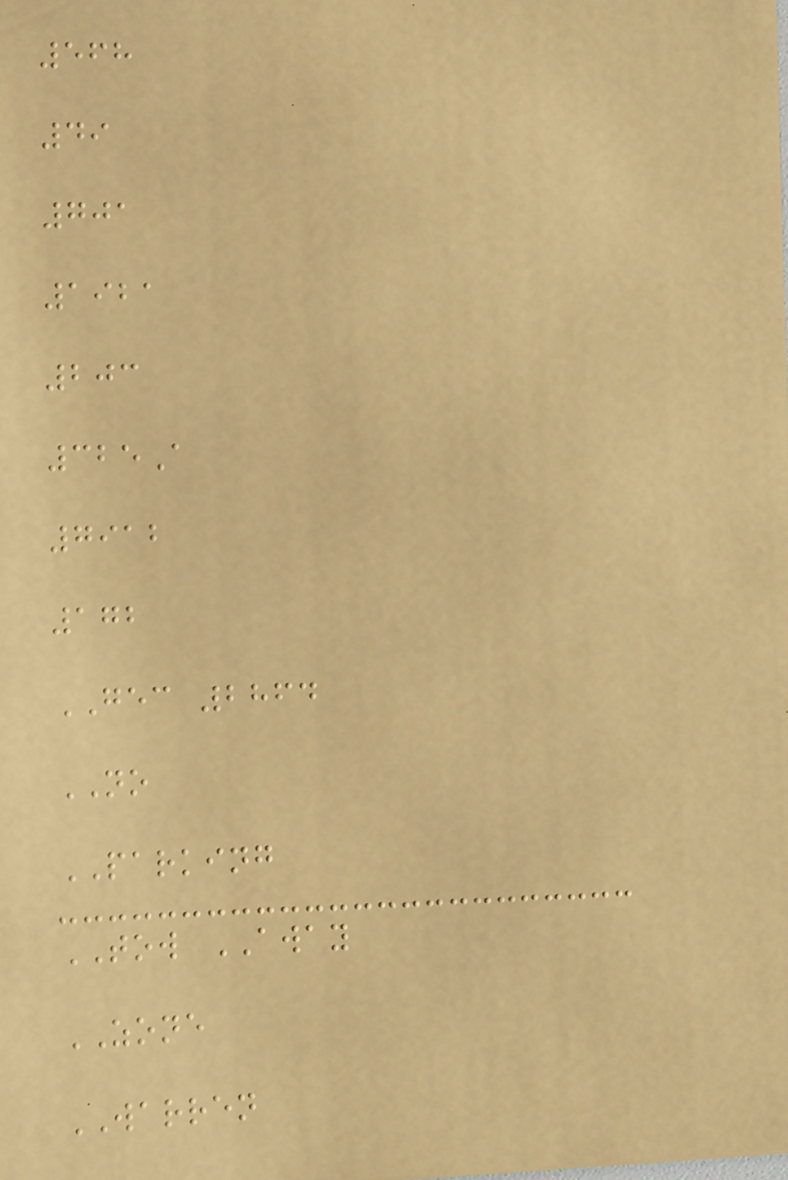568
49
701
1921
203
325A
7912
172
GEC 2864
NO
PARKING
TOW AWAY
ZONE
WARREN
